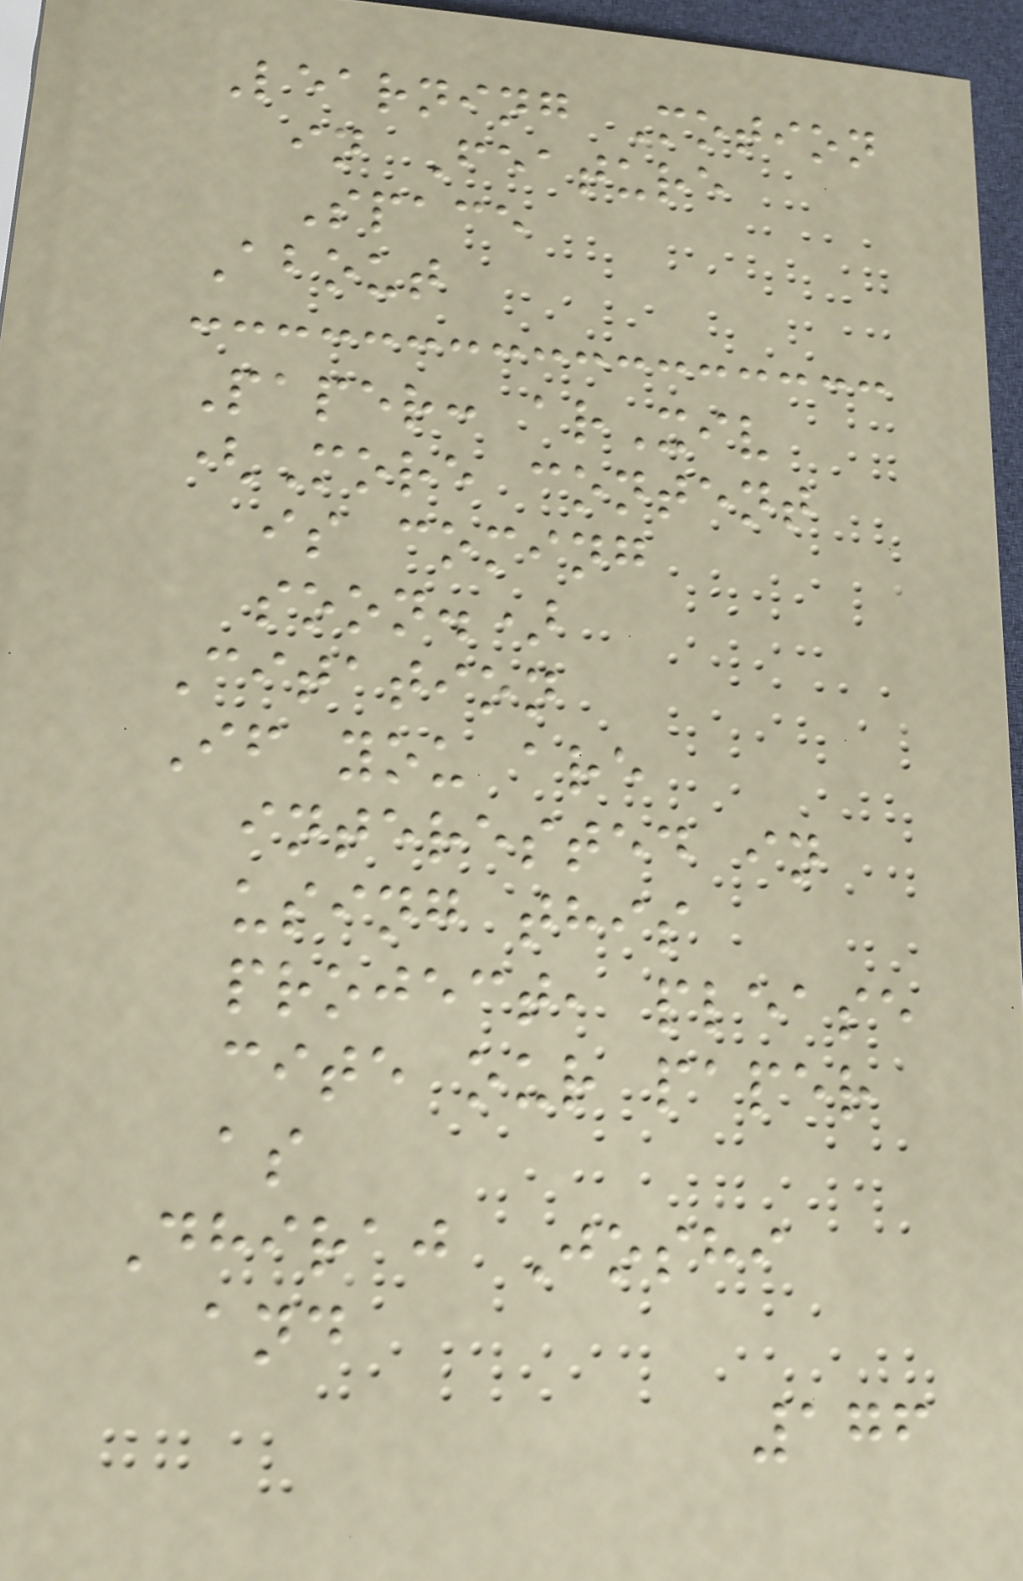Learning Motion
in Feature
Space
About
Paper: arXiv
(More content
is coming
soon.)
Citation
If you are
interested in
using this
project, please
cite our paper
as
Dhiraj Joshi
and
176
